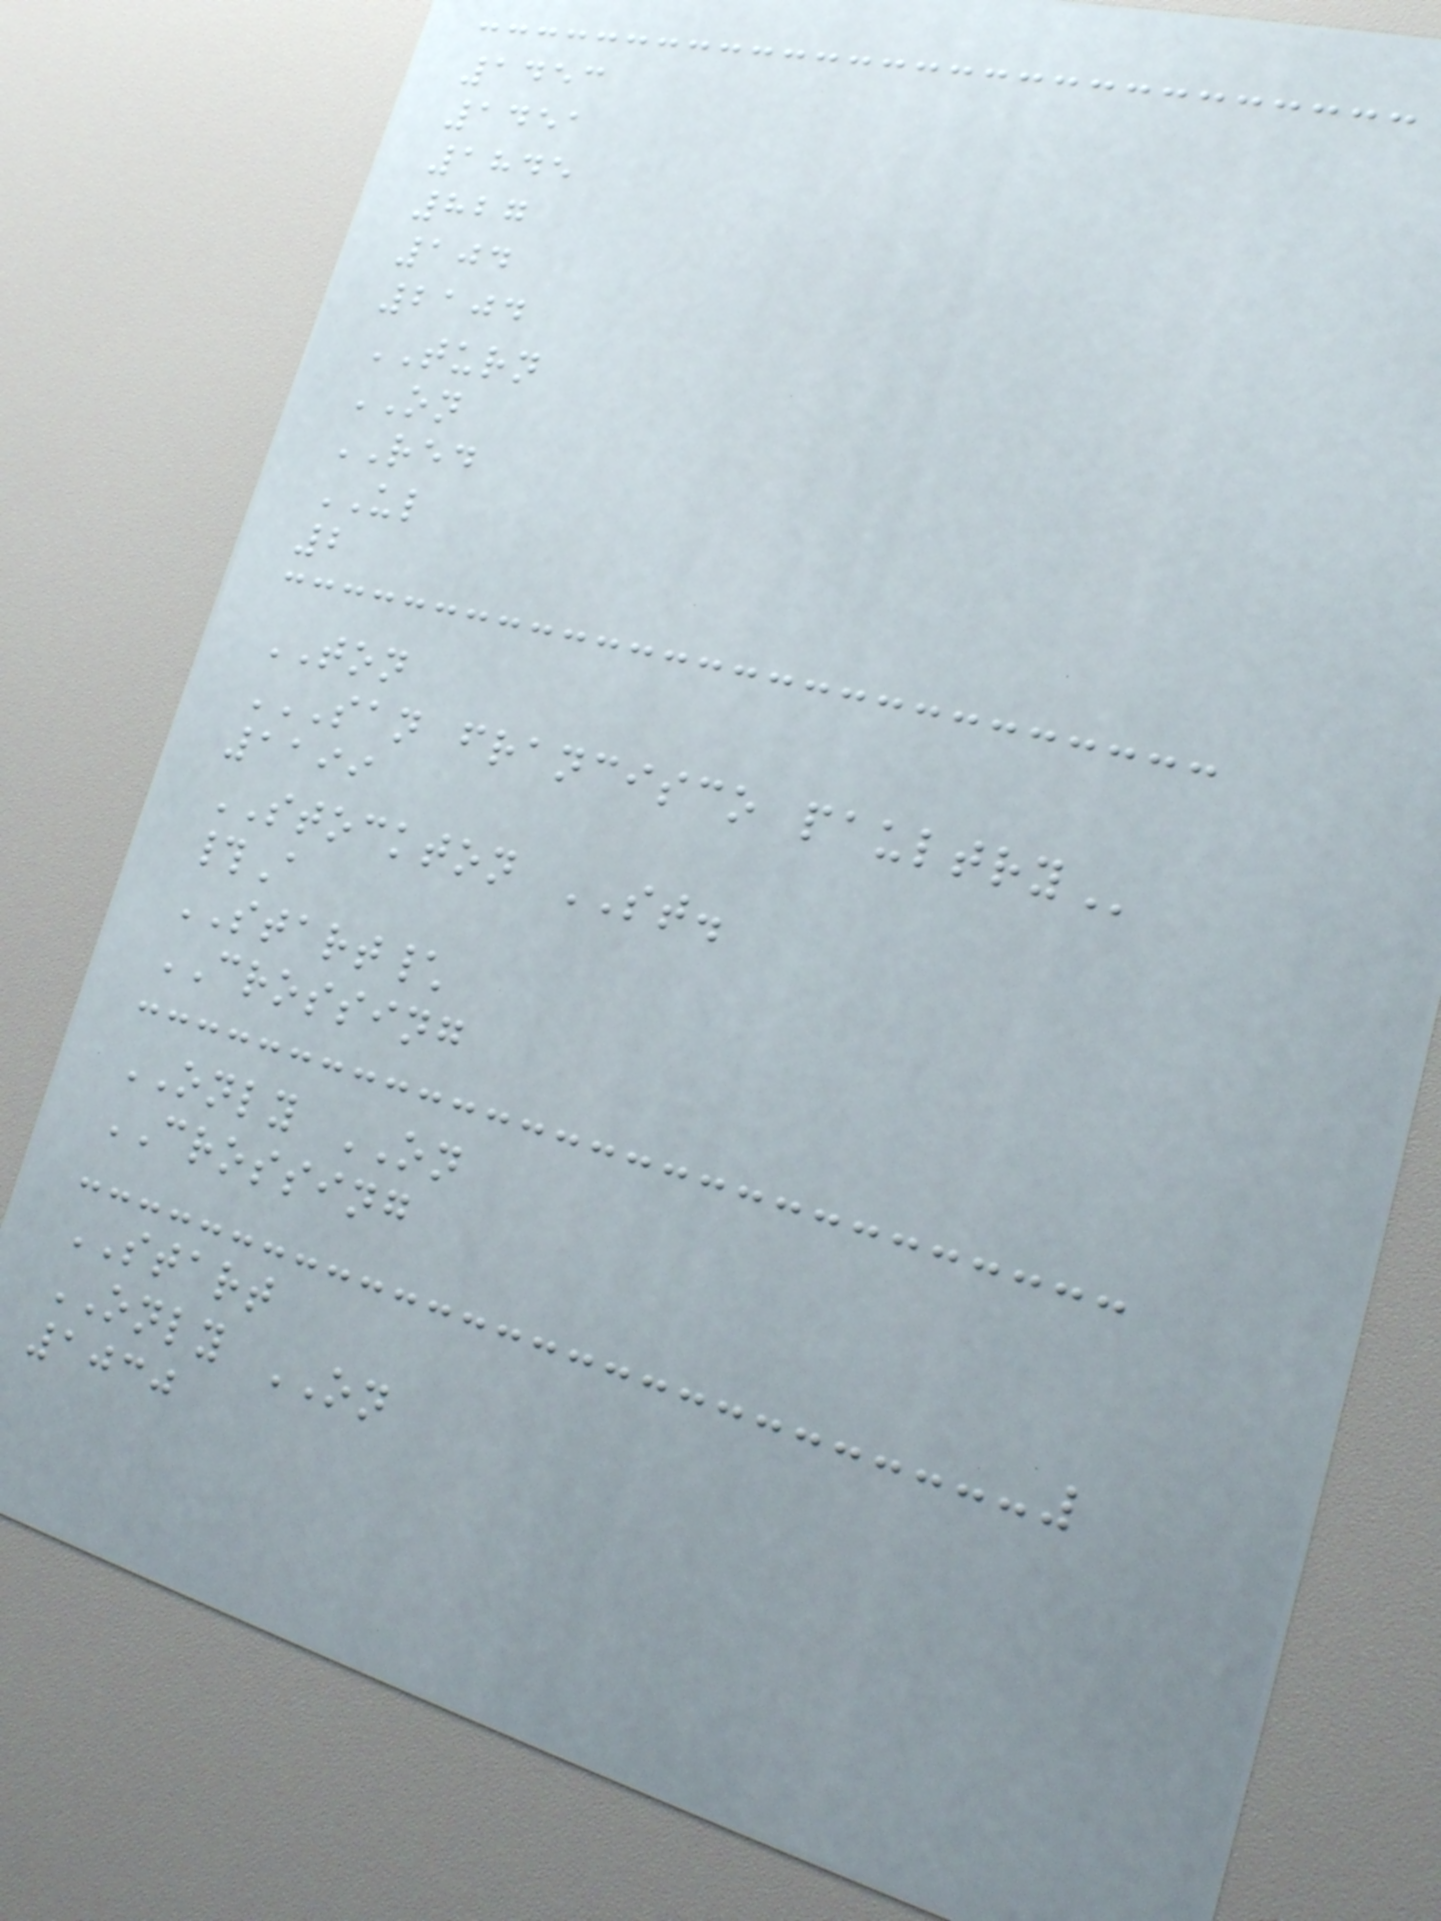1453
1451
1845
827
104
2104
TURN
ON
RED
UL
2
TON
SAN FRANCISCO PAULTRY
1199
STOCKTON ST.
#A
START\
CROSSING
ONLY ON
CROSSING
START
ONLY ON
1030
